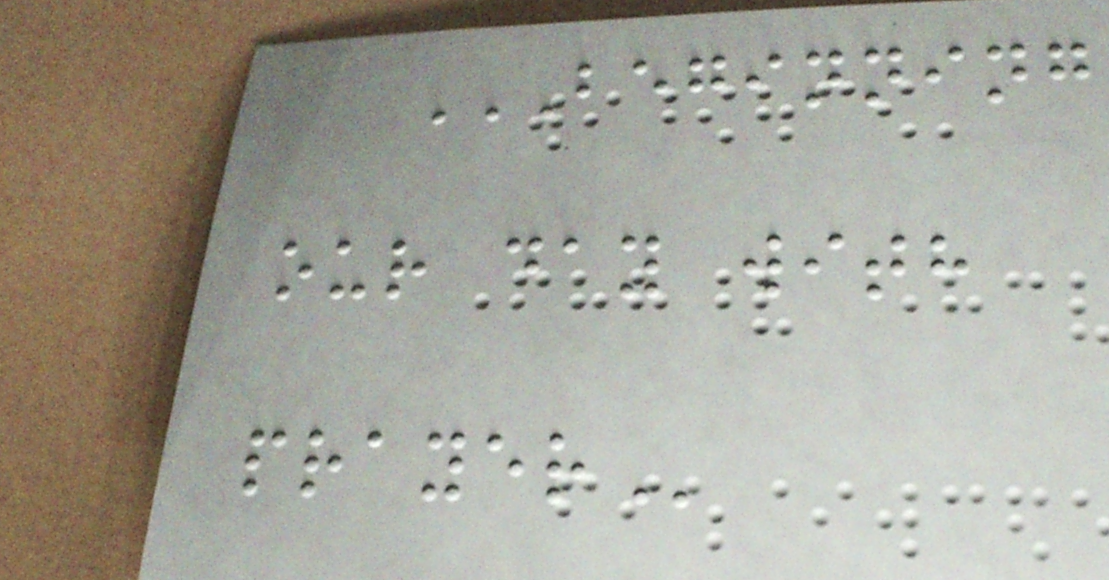BEGINNING
OUR DAY WITH
PRAYER
